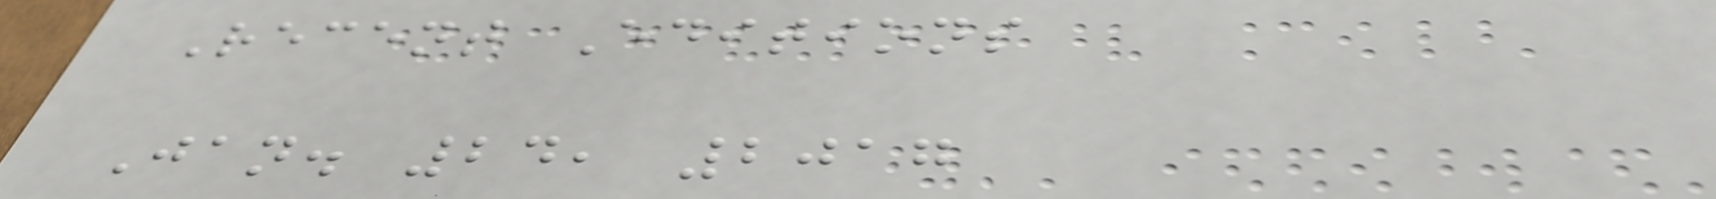Recent Editions
Jan. 24, 2017
